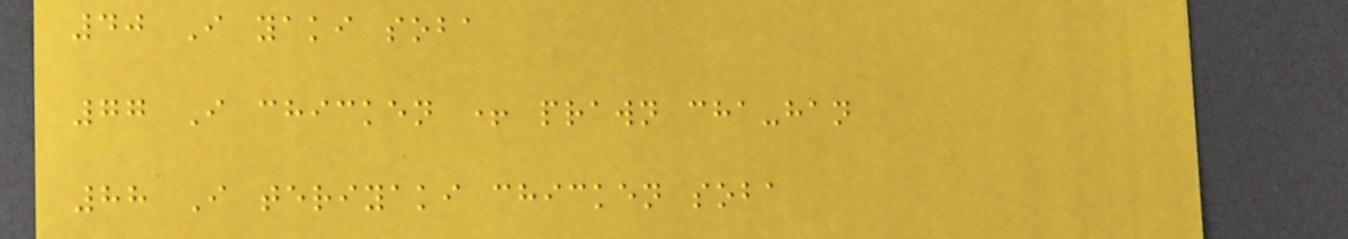40 I yaki soba
77 I chicken + prawn cha-han
88 I teriyaki chicken soba
